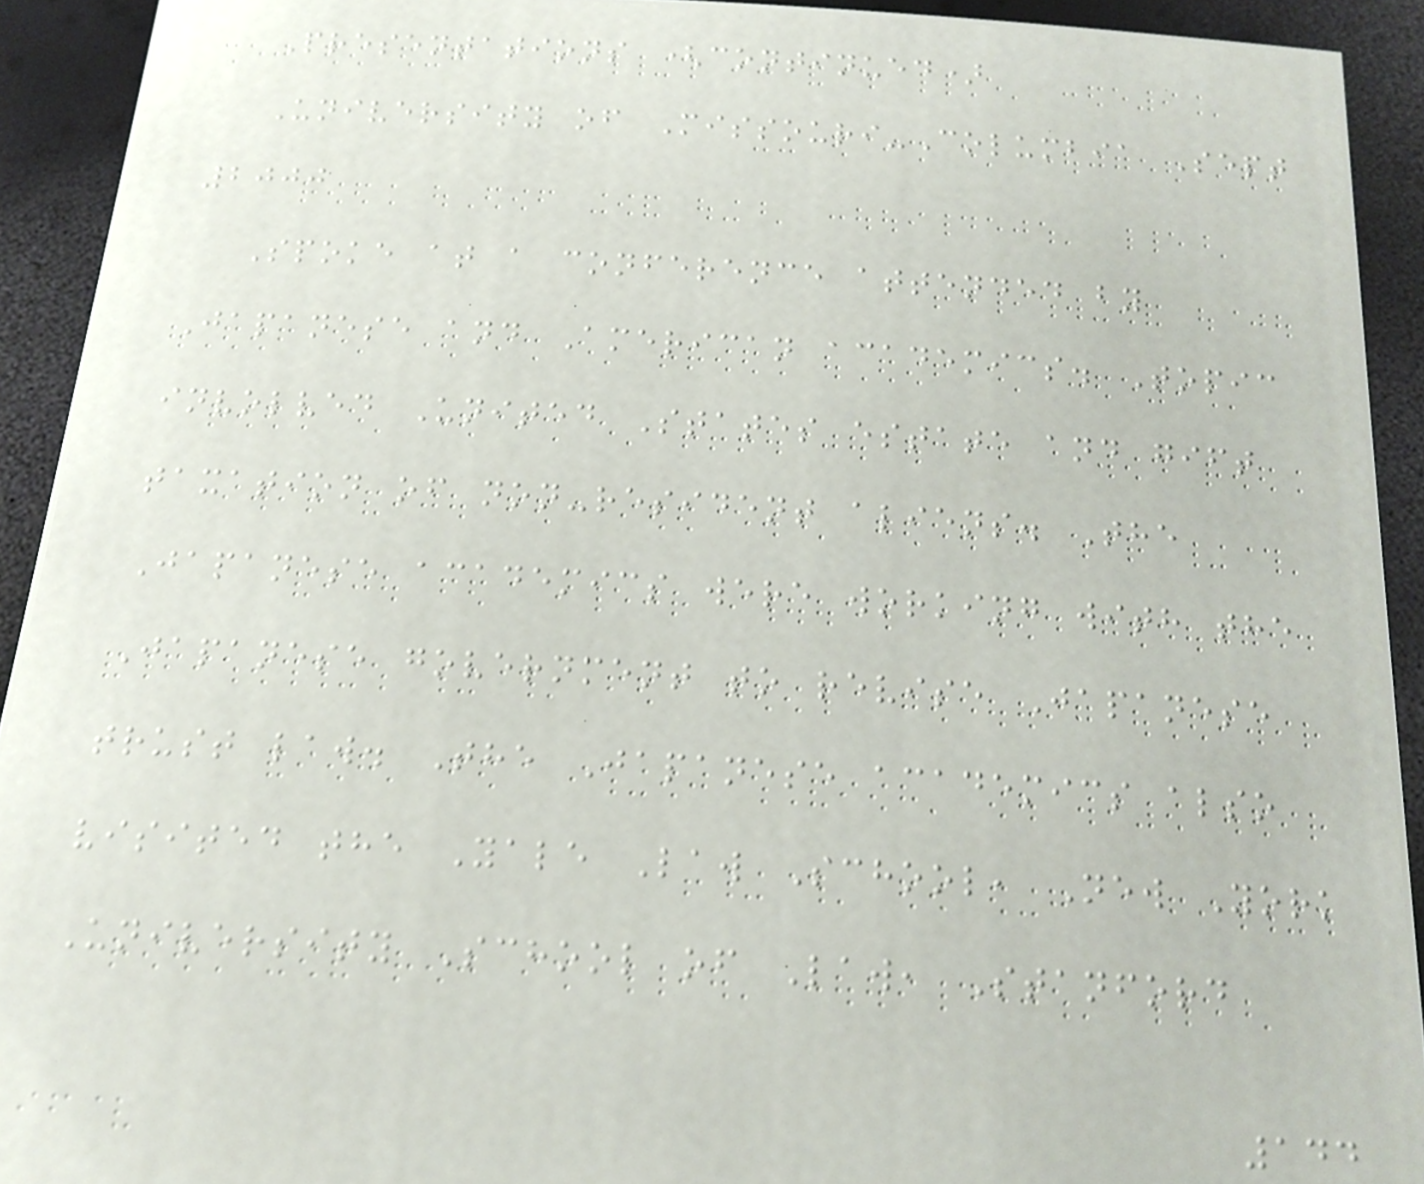Presentations (continued)
University of Missouri-Columbia Sept
2000
Spoke at a conference attended by
Japanese and American academics. Topic
involved United States estate and gift
taxation of non-resident aliens. The
Japanese academics were working with the
Japanese government to revise Japanese
trust law. The Japanese academics also
visited the Yale Law School, New York
University School of Law, Stanford
144
